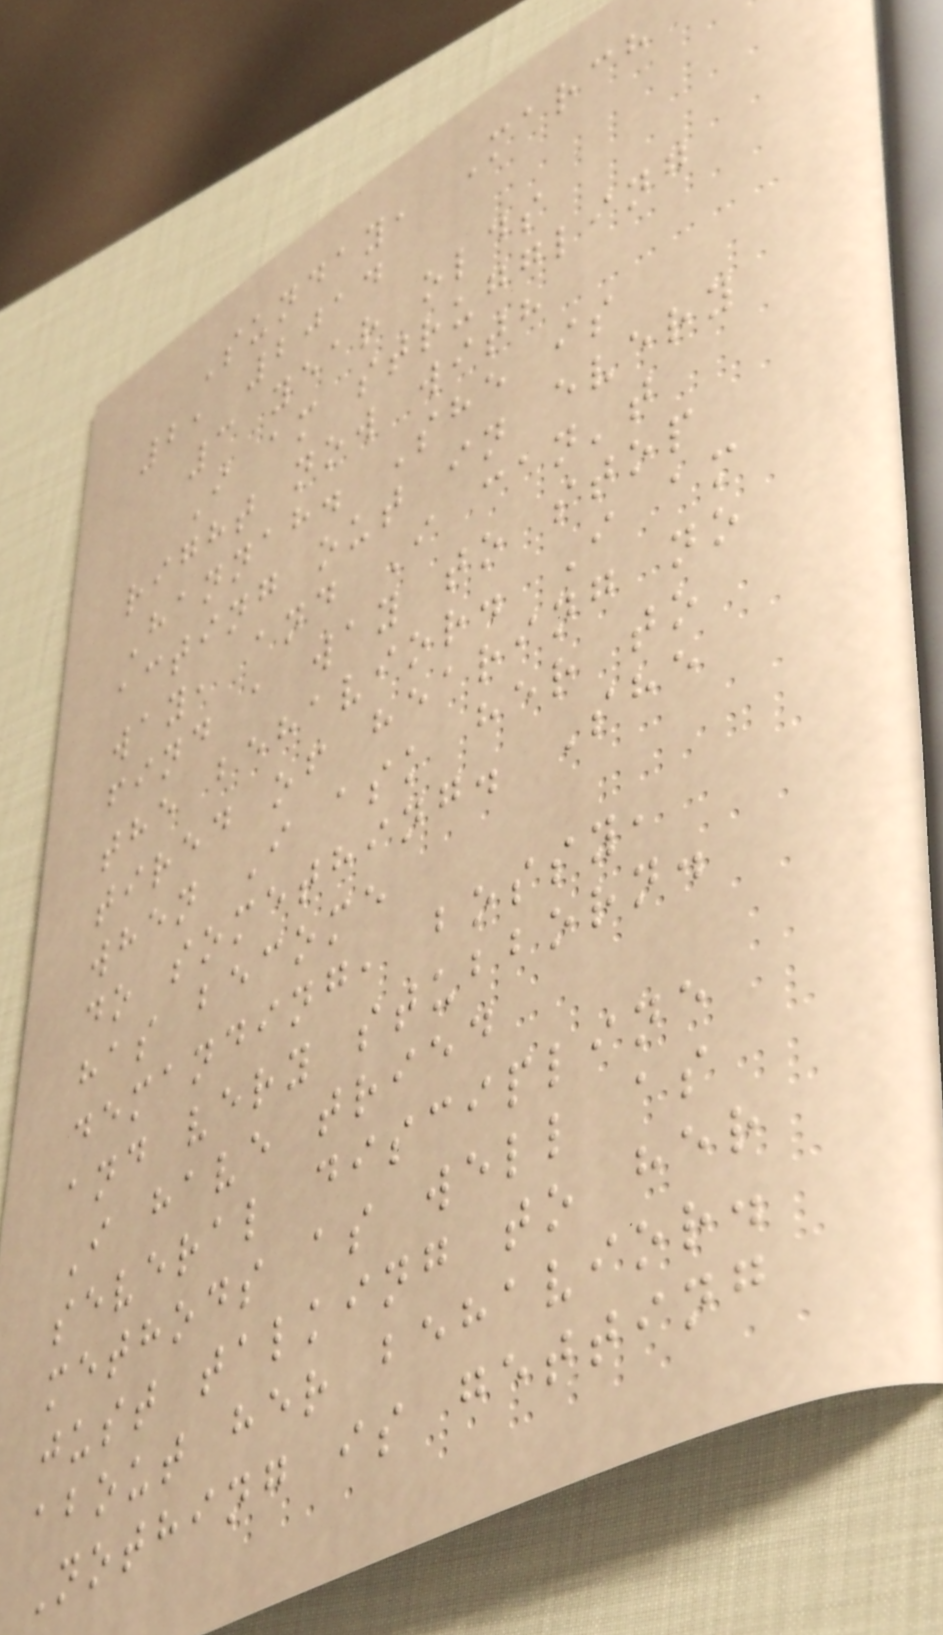Sunday, March
2, 2014
3 year olds
I am struggling
right now with
Hannah. She is
acting out in every
way, and I can't
find a way to stop
the behavior. I am
tired of hearing no
when I ask her to
do something. She
has become
demanding, bossy,
and very stubborn.
I have tried
several discipline
methods as well as
just talking to her
about her behavior.
Nothing is getting
